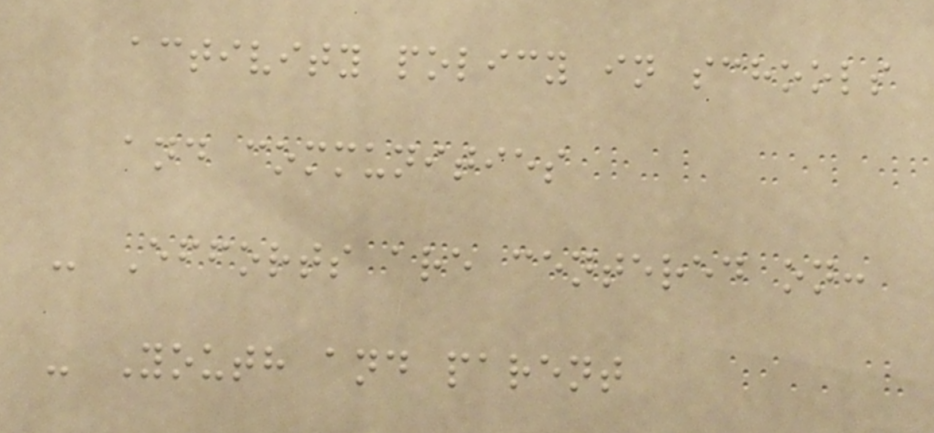activity policy in schools
and communities
- Efforts are centered on:
- Youth and parent
